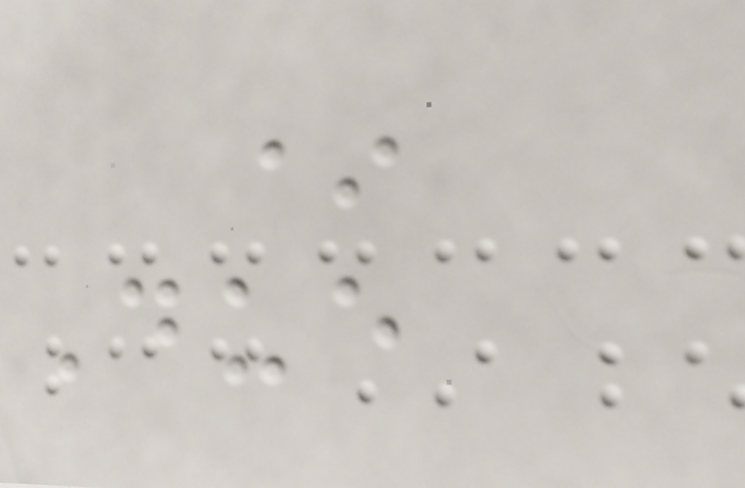*
Due
